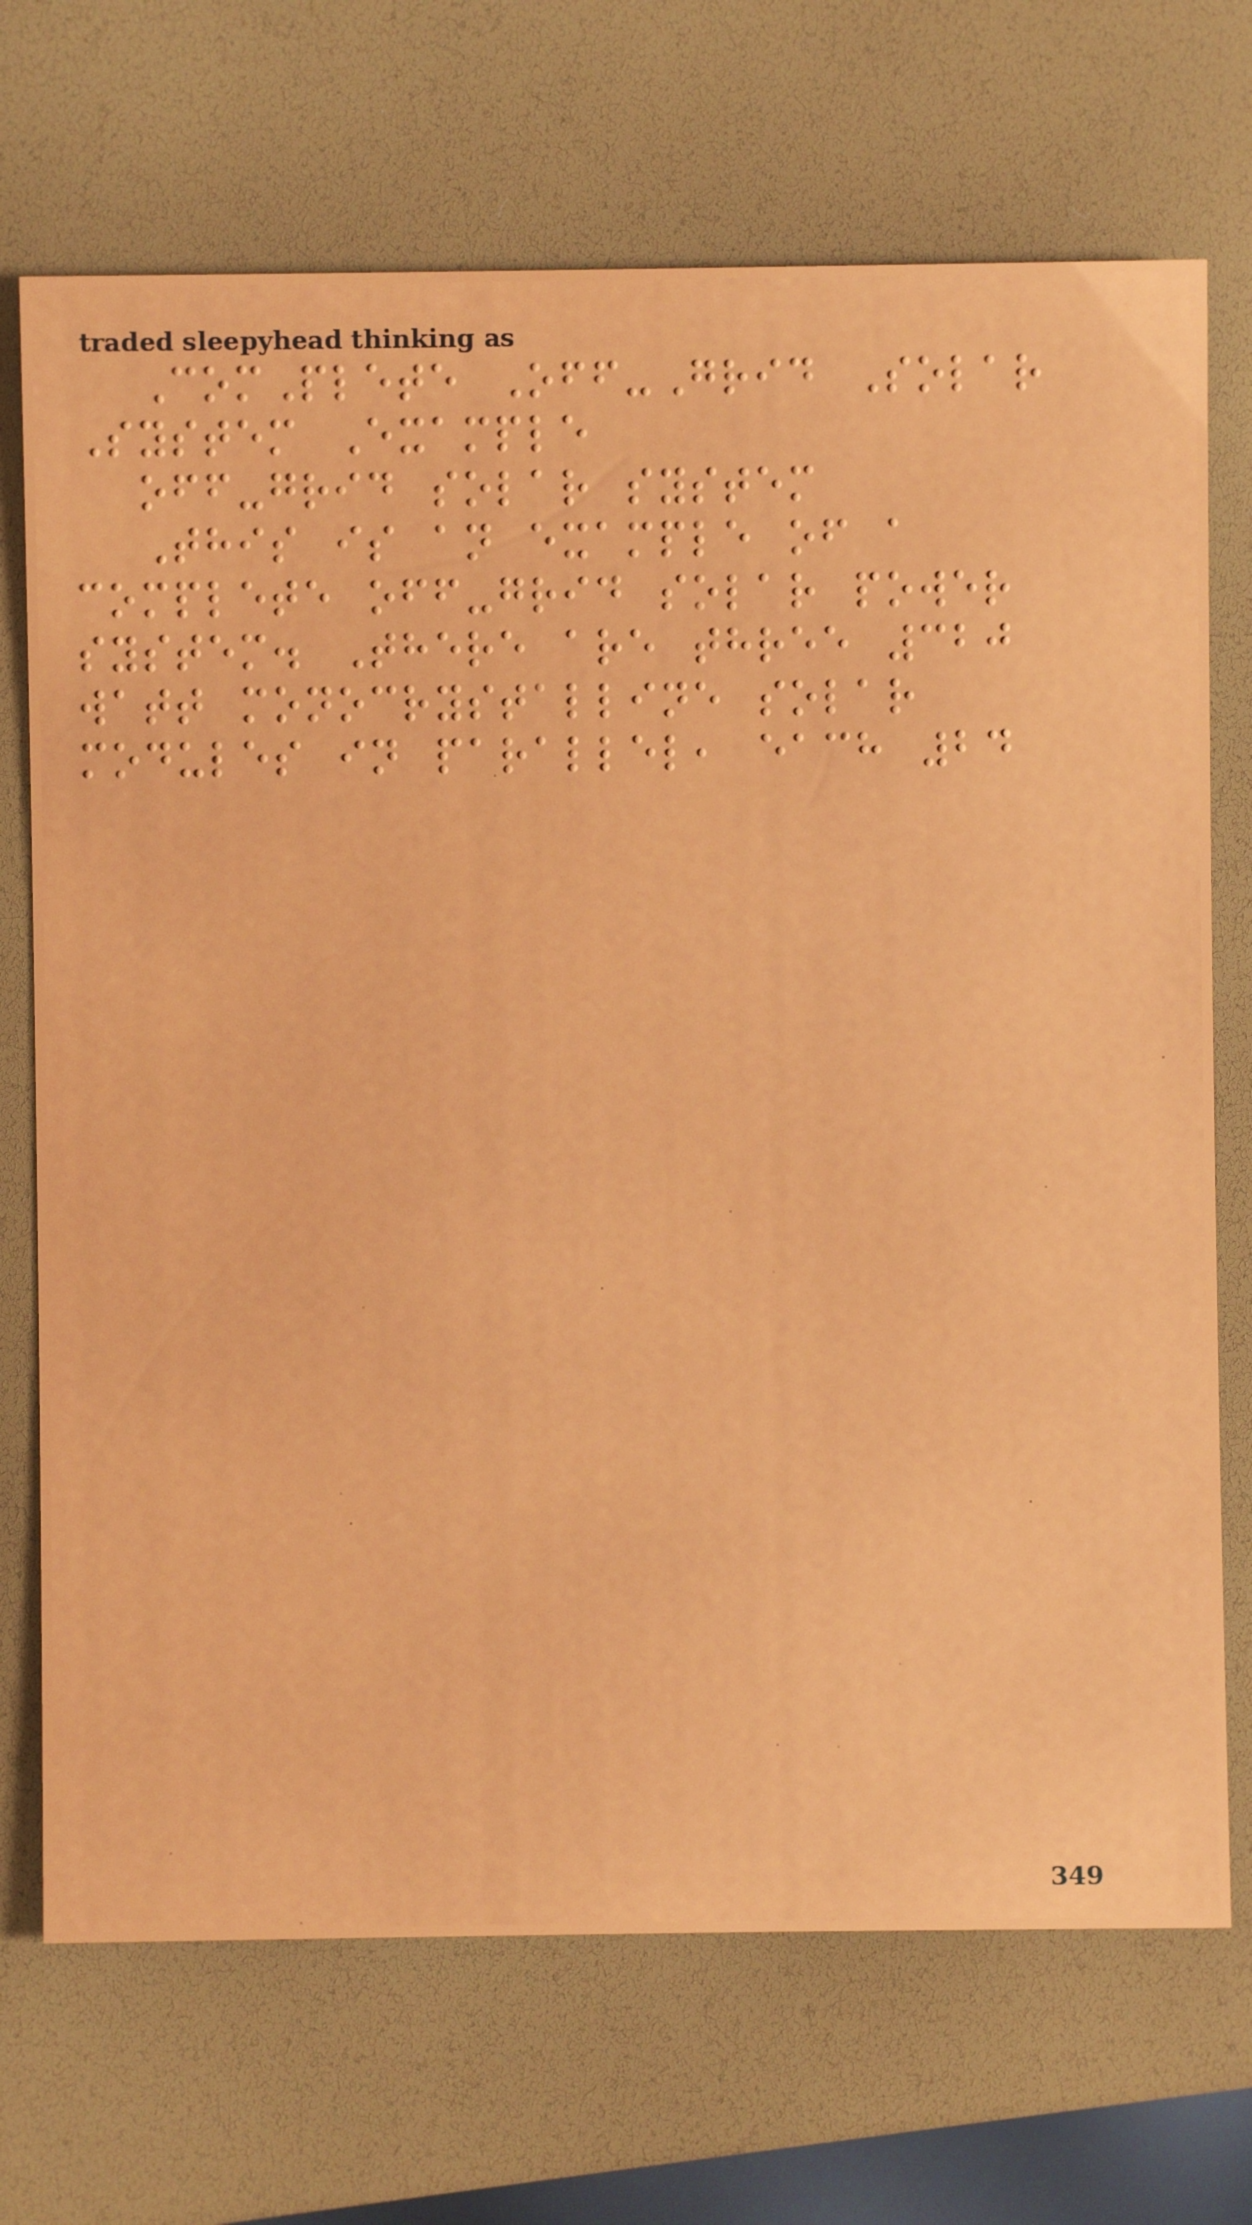ComPlete Off-Grid Solar
System Example
off-grid solar system
This is an example of a
complete off-grid solar power
system. There are three 320
watt monocrystalline solar
modules in parallel, each 24
